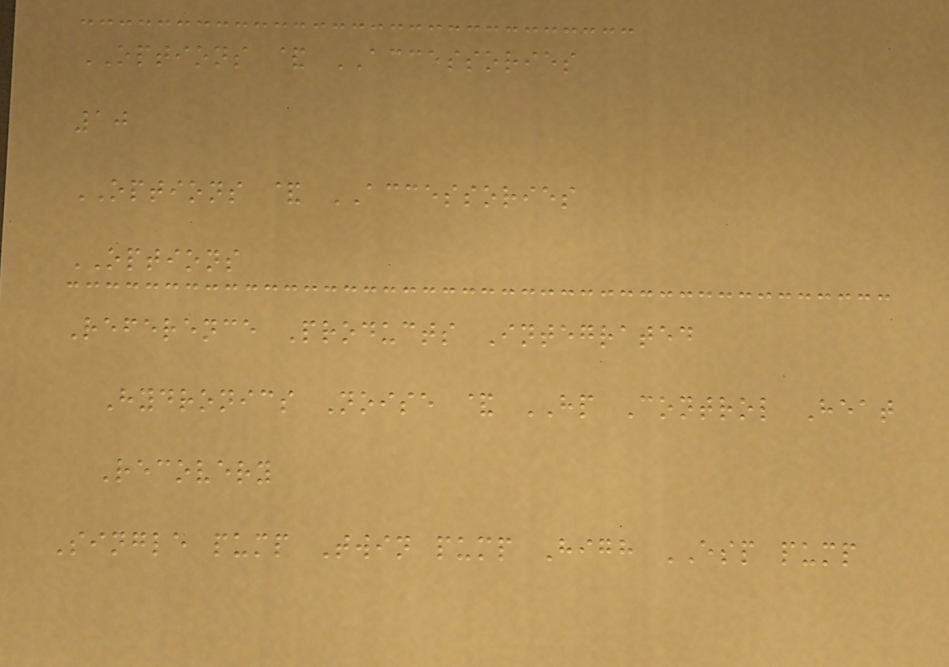OPTIONS & ACCESSORIES
10
OPTIONS & ACCESSORIES
OPTIONS
Reference Products Integrated
Hydronics Noise & HP Control Heat
Recovery
Single pump Twin pump High ESP pump
